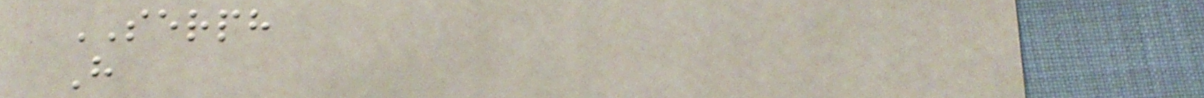SERPH
H
